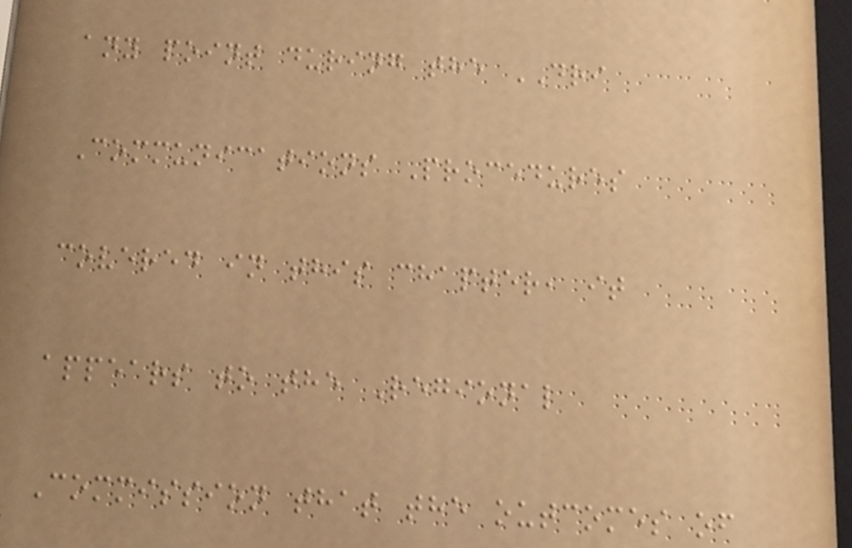any point during the DRI
Communications Procedures
covered in this chapter, it
appears to the Regional
Commission that the outcomes of
